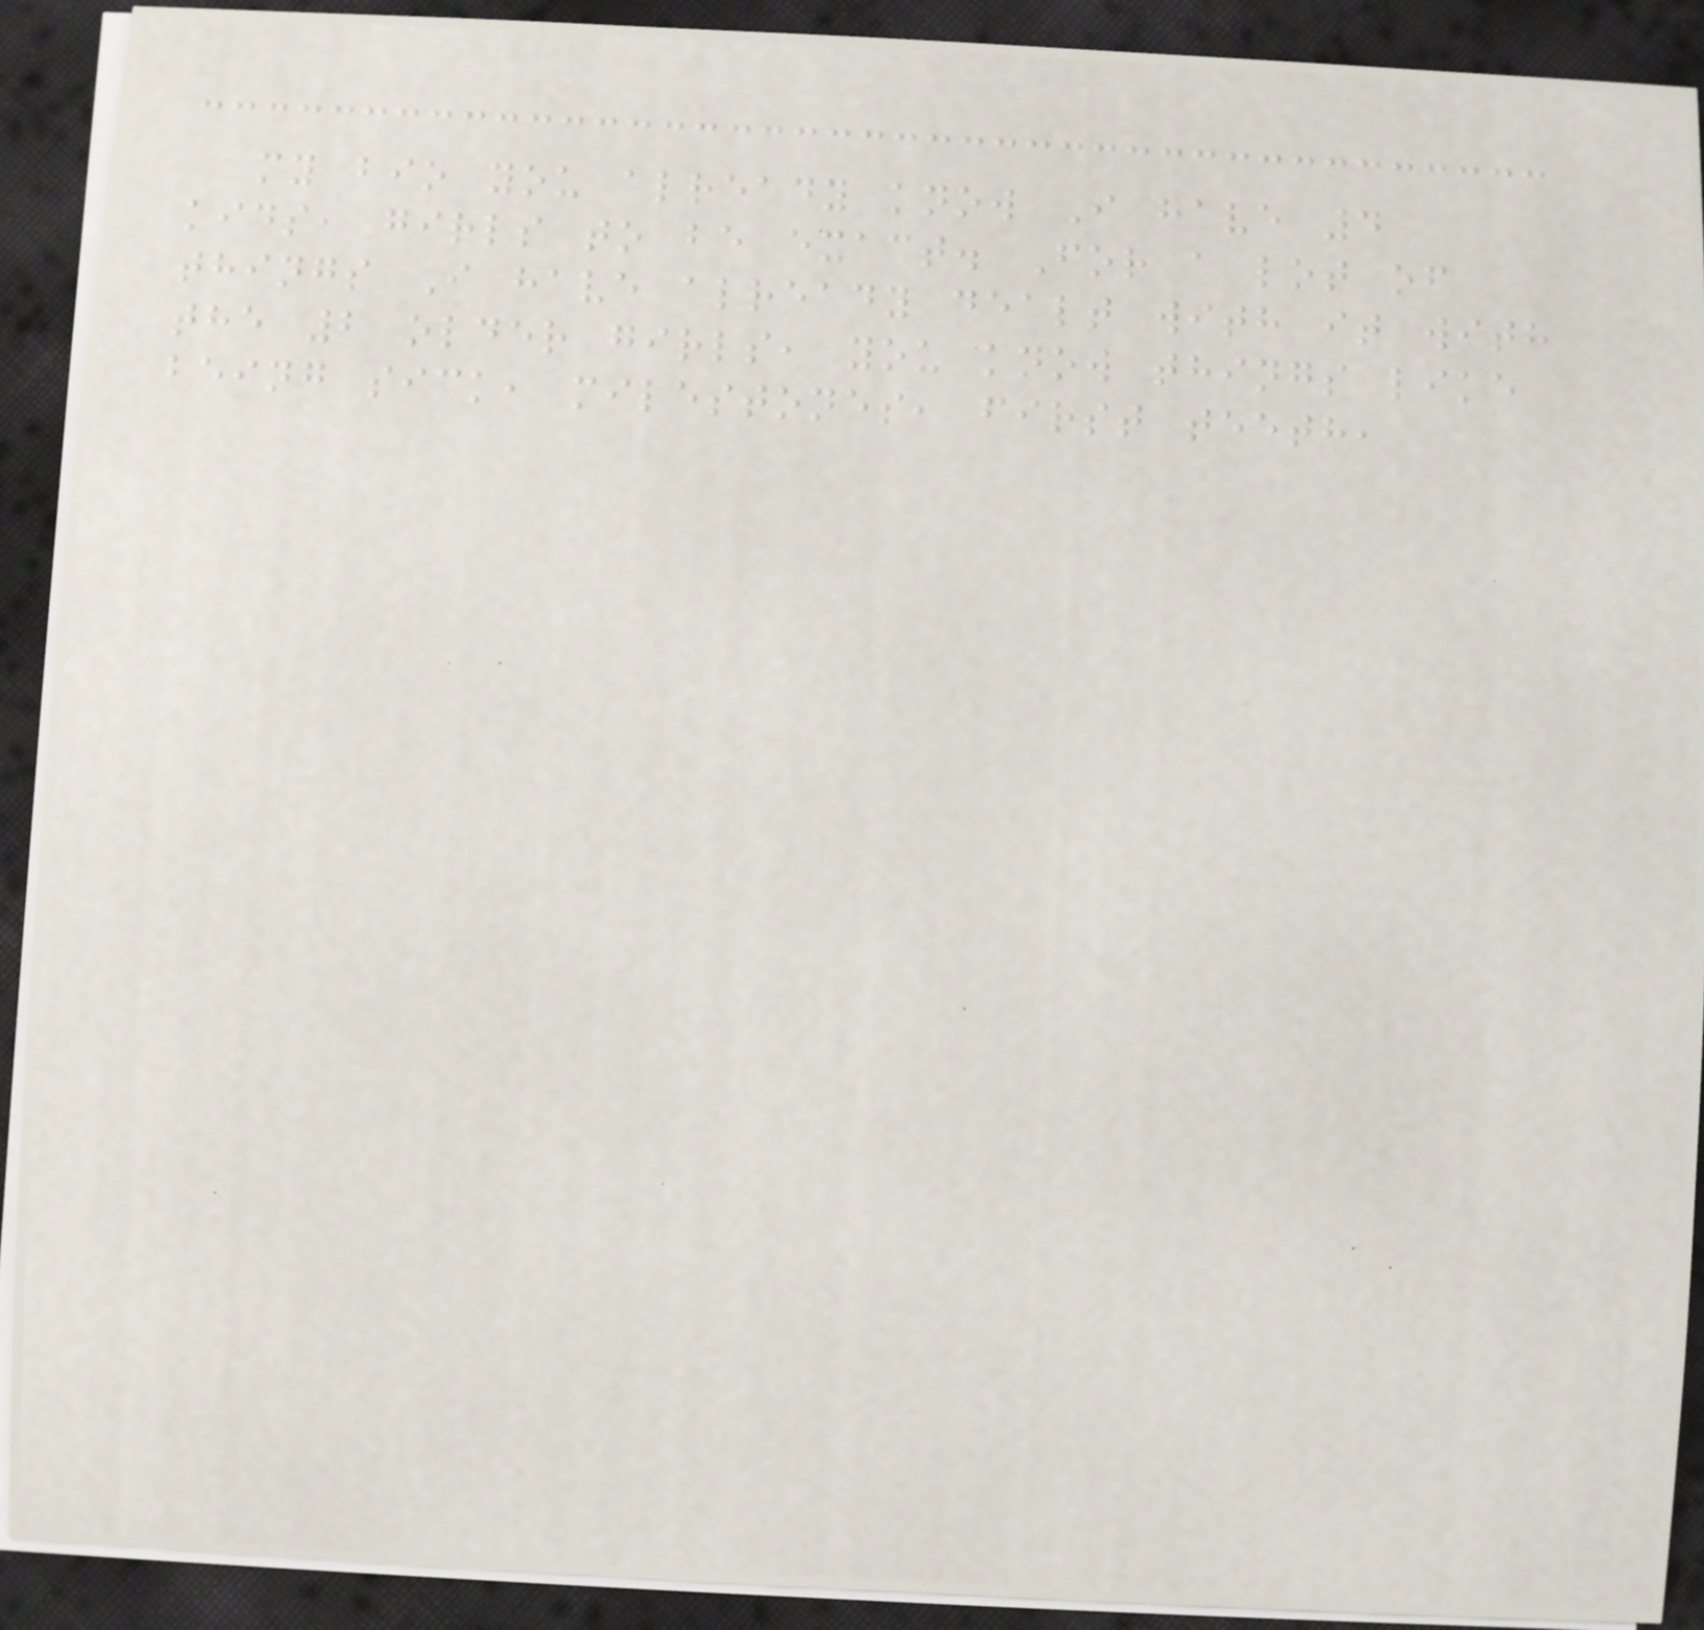my bio you already know I have 4
kids, girls to be exact. For a lot of
things I have already dealt with it with
the 2 older girls, you know things like
being sick, milestones, first teeth,
